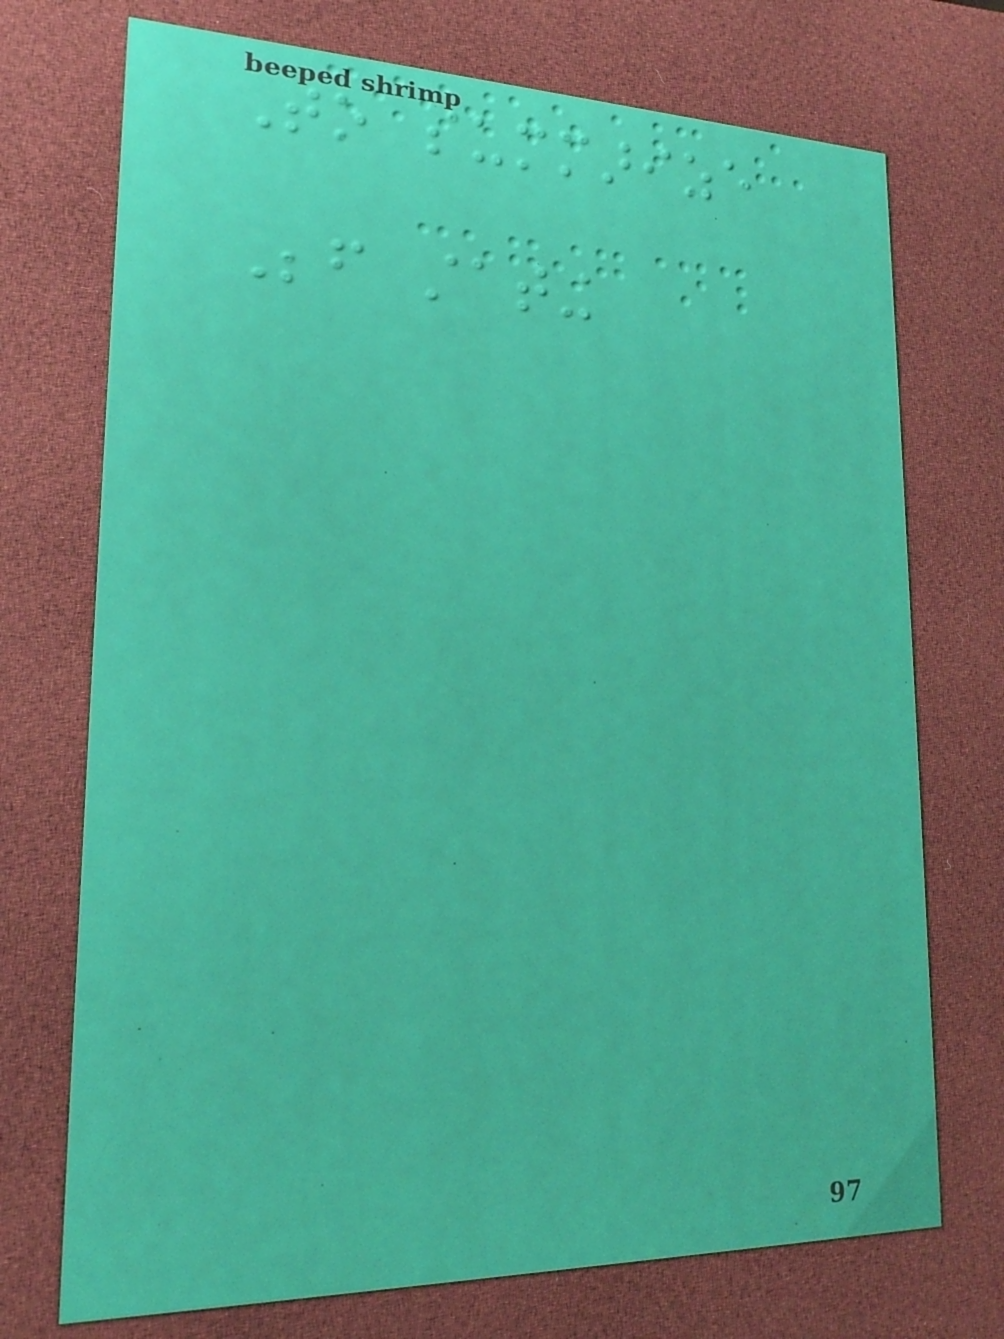To summarize
Before stating
